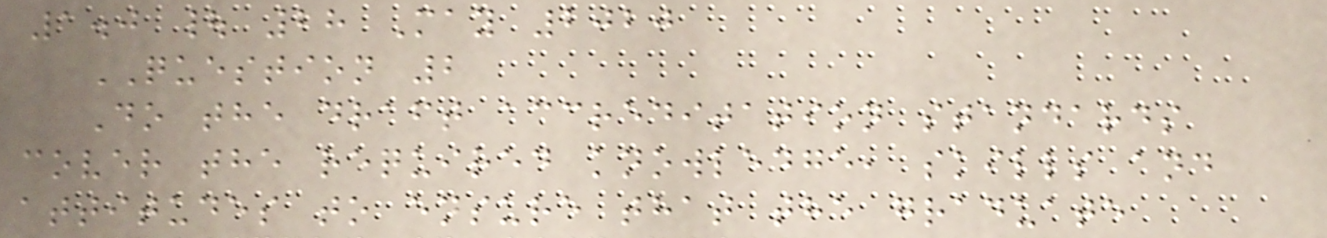1.0 | 28 May 2020
QUESTION 2
Do the draft accreditation standards
cover the required knowledge, skills and
attitudes to ensure that the graduate
